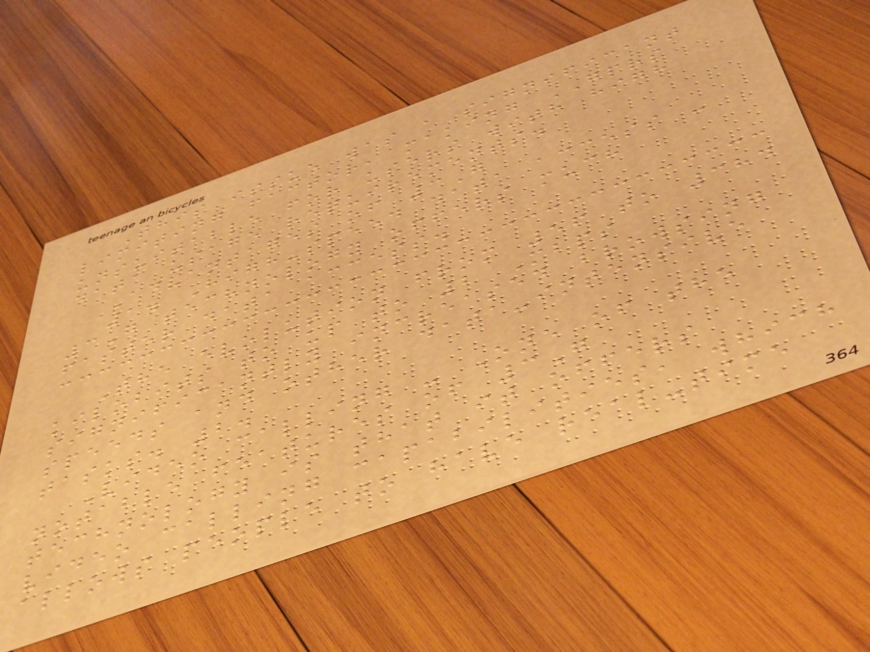This issue was a significant
limiting factor, making GPRS
unsuitable for users with high
data usage requirements.
Advantages of 3G
1. High-speed data access -
3G technology offers much
faster data access.
The evolution from 56 to 384
kilobits to up to 2 Mbps
significantly increased browsing
speeds and other data-intensive
tasks. 2.
Video calling - One of the
notable features of 3G
technology is that it offers
video calling capabilities, which
allows people to have real-time
